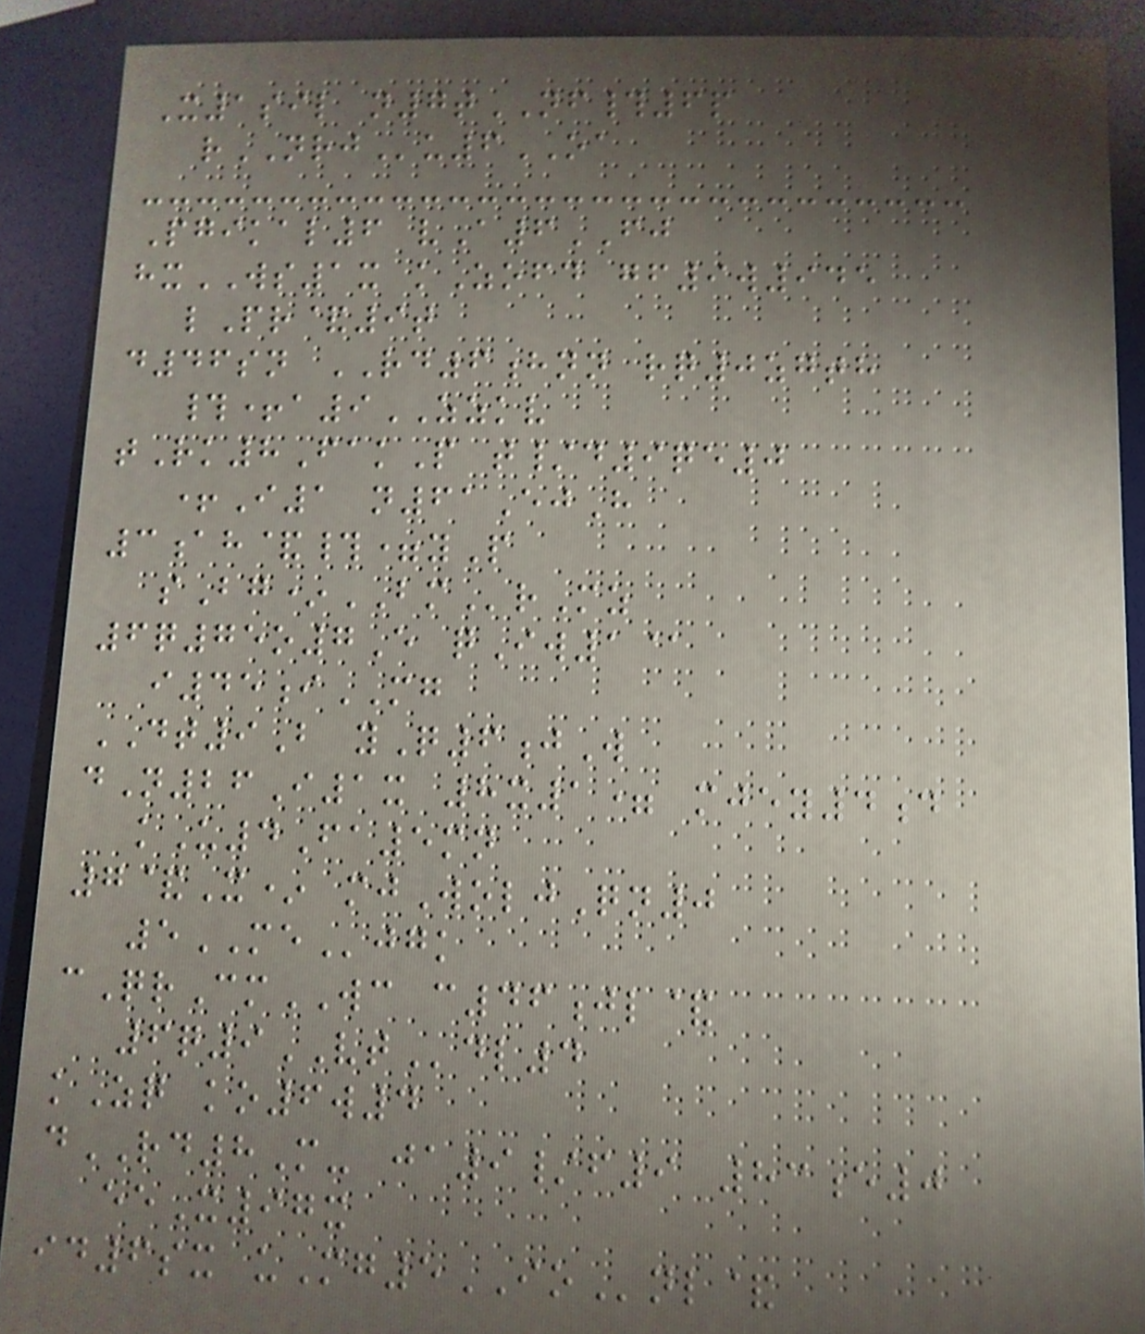X1sil n7tNF#6p
rNRJu6OA
Pgikal6 vA6FJ
hxWS1x kZofd gf9w945
lPr&9t
d46sn RD6hnn rq0zgth
#+a9ZZKV
tRk8FakP t/d9qe0
+I1 n61EjH
3ah&#=yP
sBg*BMrMz
6q75o7E qIw1@
i45iMG
DT9B yQ6jW
dN26I1x 8x1= mjey4d
kU4Fa5mn
7&X* mjWoljQn0
5MEjgk
cQrCmWC c46jl&
6q9VTdl4
kZq ko6w4
dRD8M- ja9/f9 83e0
eeX97x
id6sx uMg5IOnl&
